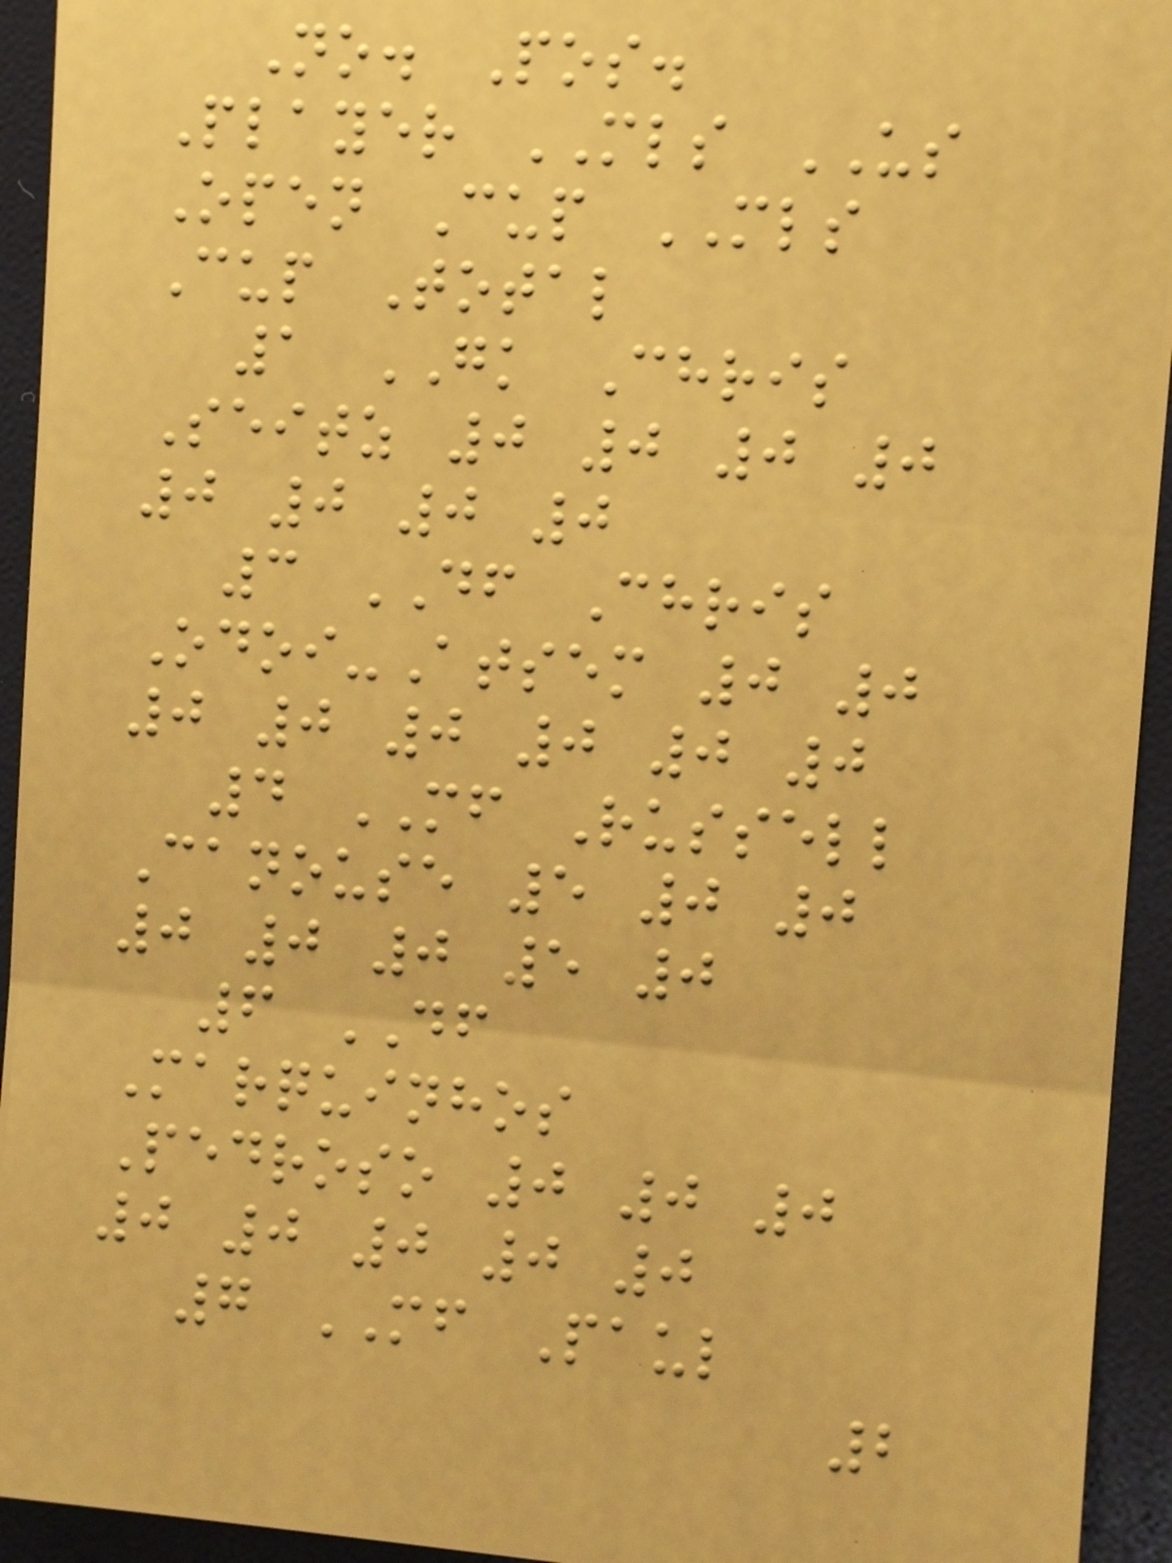No. Pos.
Player MLS US
Open Cup MLS
Cup Total
1 GK Chris
Seitz 0 0 0 0
0 0 0 0
3 DF Chris
Odoi-Atsem 0 0
0 0 0 0 0 0
4 MF Russell
Canouse 5 0 0
0 0 0 5 0
6 DF
Marquinhos
Pedroso 0 0 0
0 0 0 0 0
7 MF Paul
2
